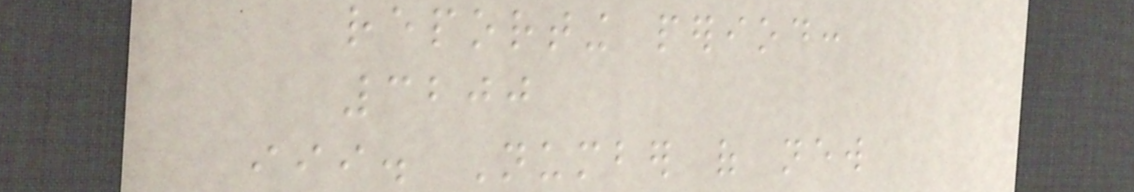reporting period:
3200
iii. Number of new
